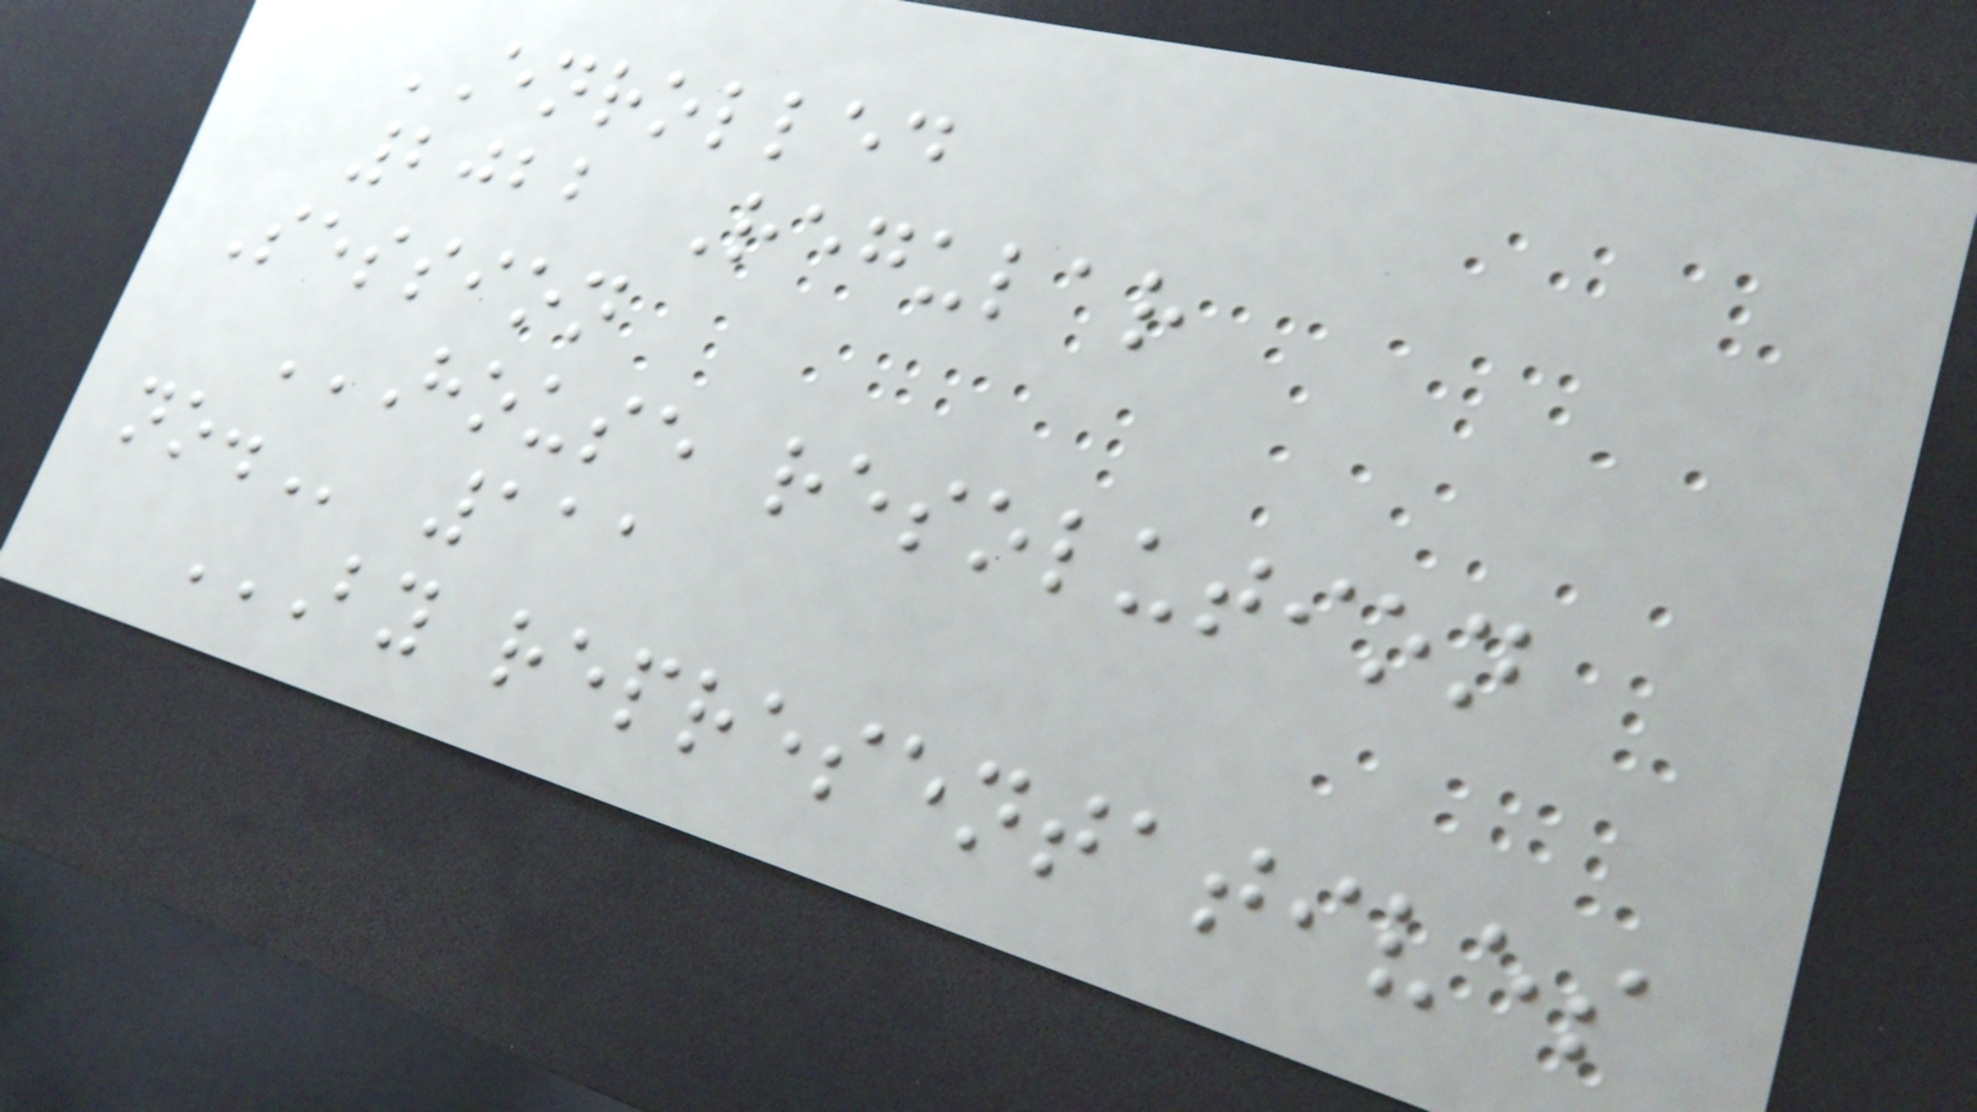ENROLLED
2022 Regular
Session
HOUSE RESOLUTION
NO. 111
BY REPRESENTATIVES
